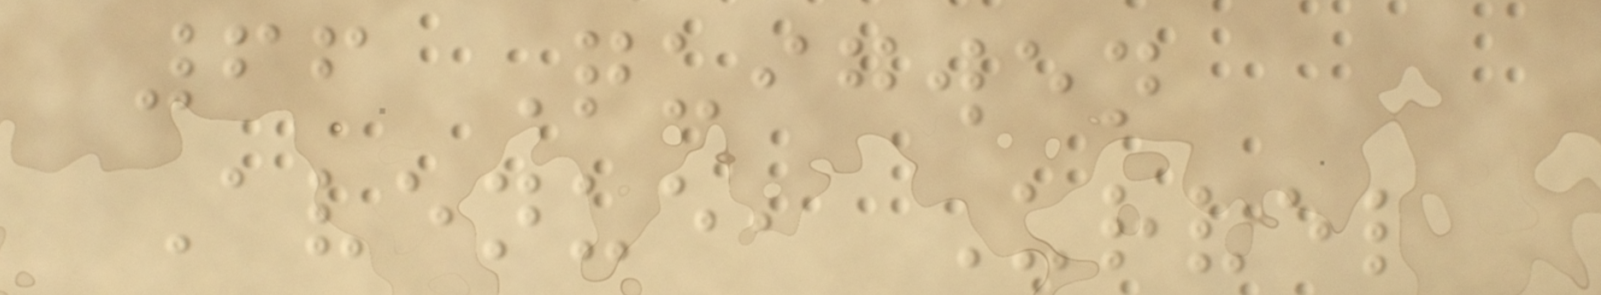66 Quigwen
Avenue, Urvel
